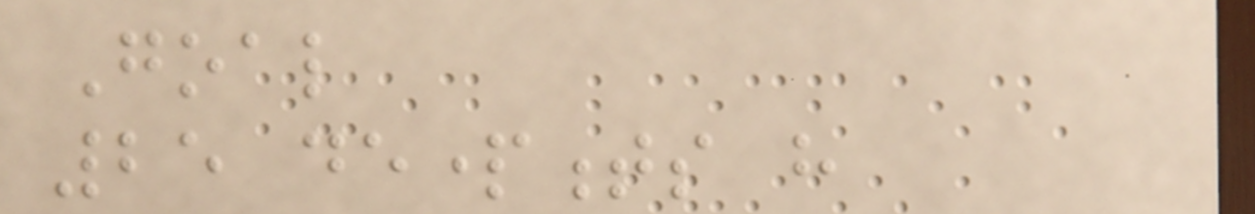Goal
25 departments have
